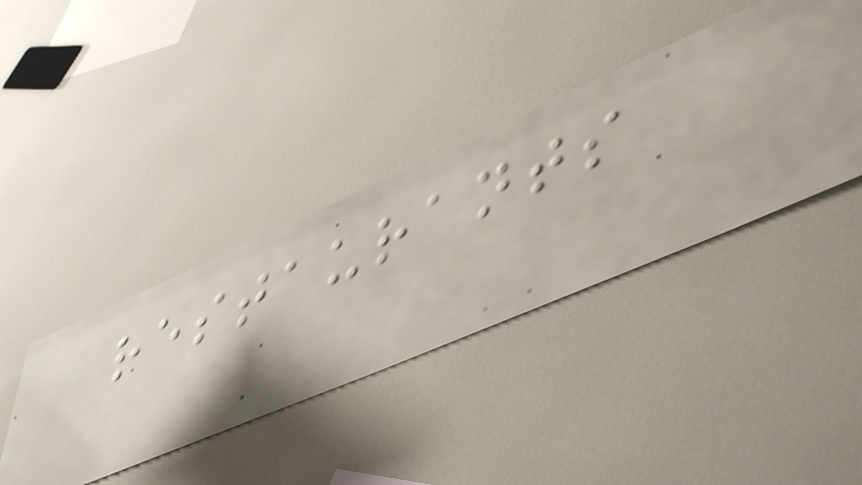restaurants
